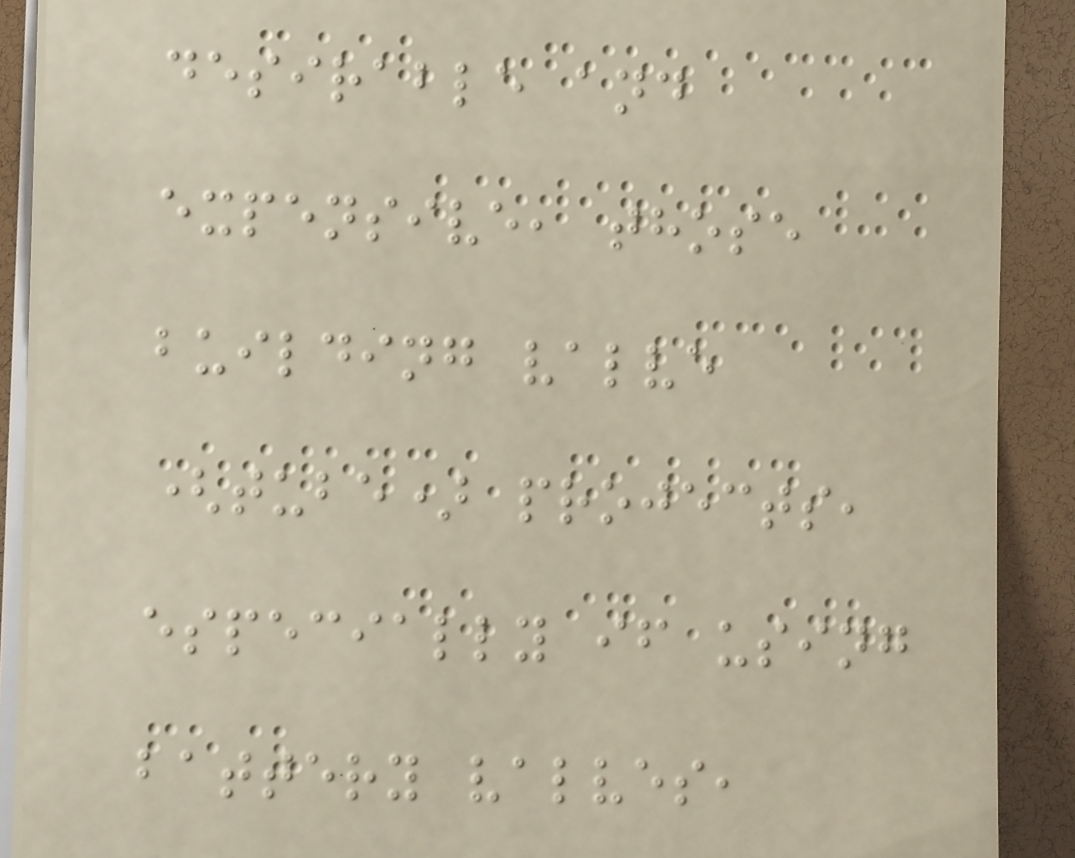desirable and
expensive, those
building valve
(tube) projects,
especially if using
battery valves,
